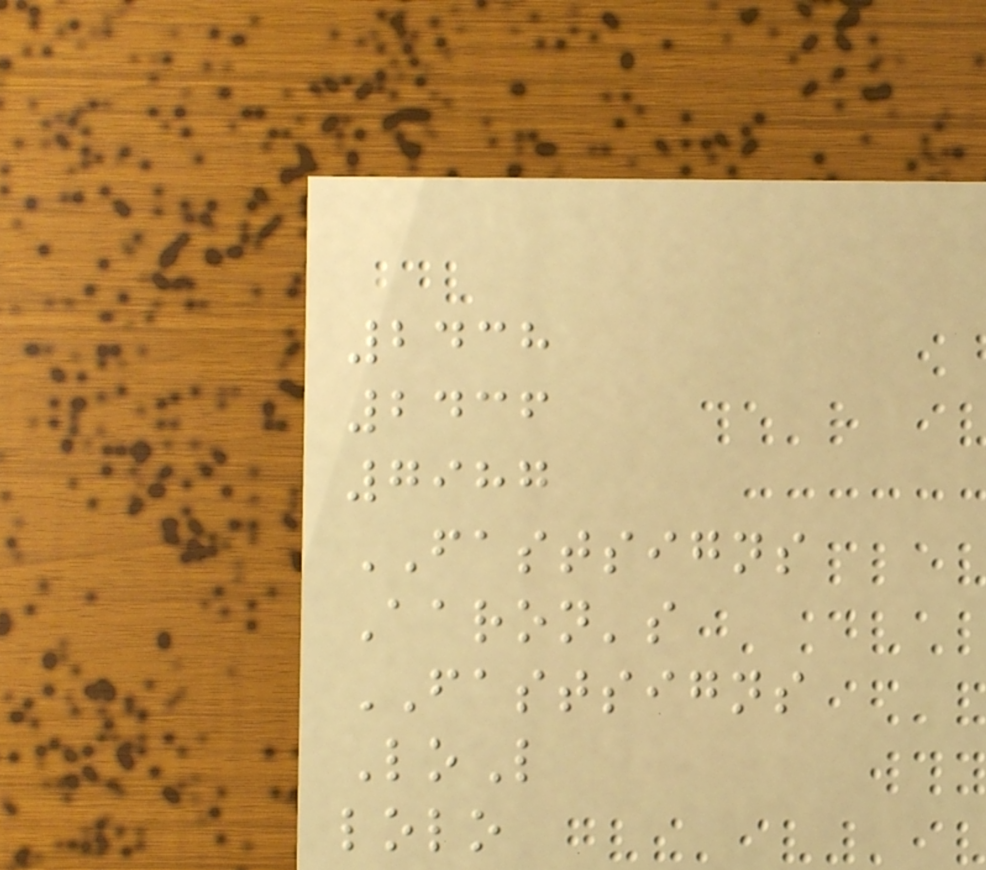2438
2436
7987
FASTSIGNS
Aaron's
FASTSIGNS
LoL
lolo
